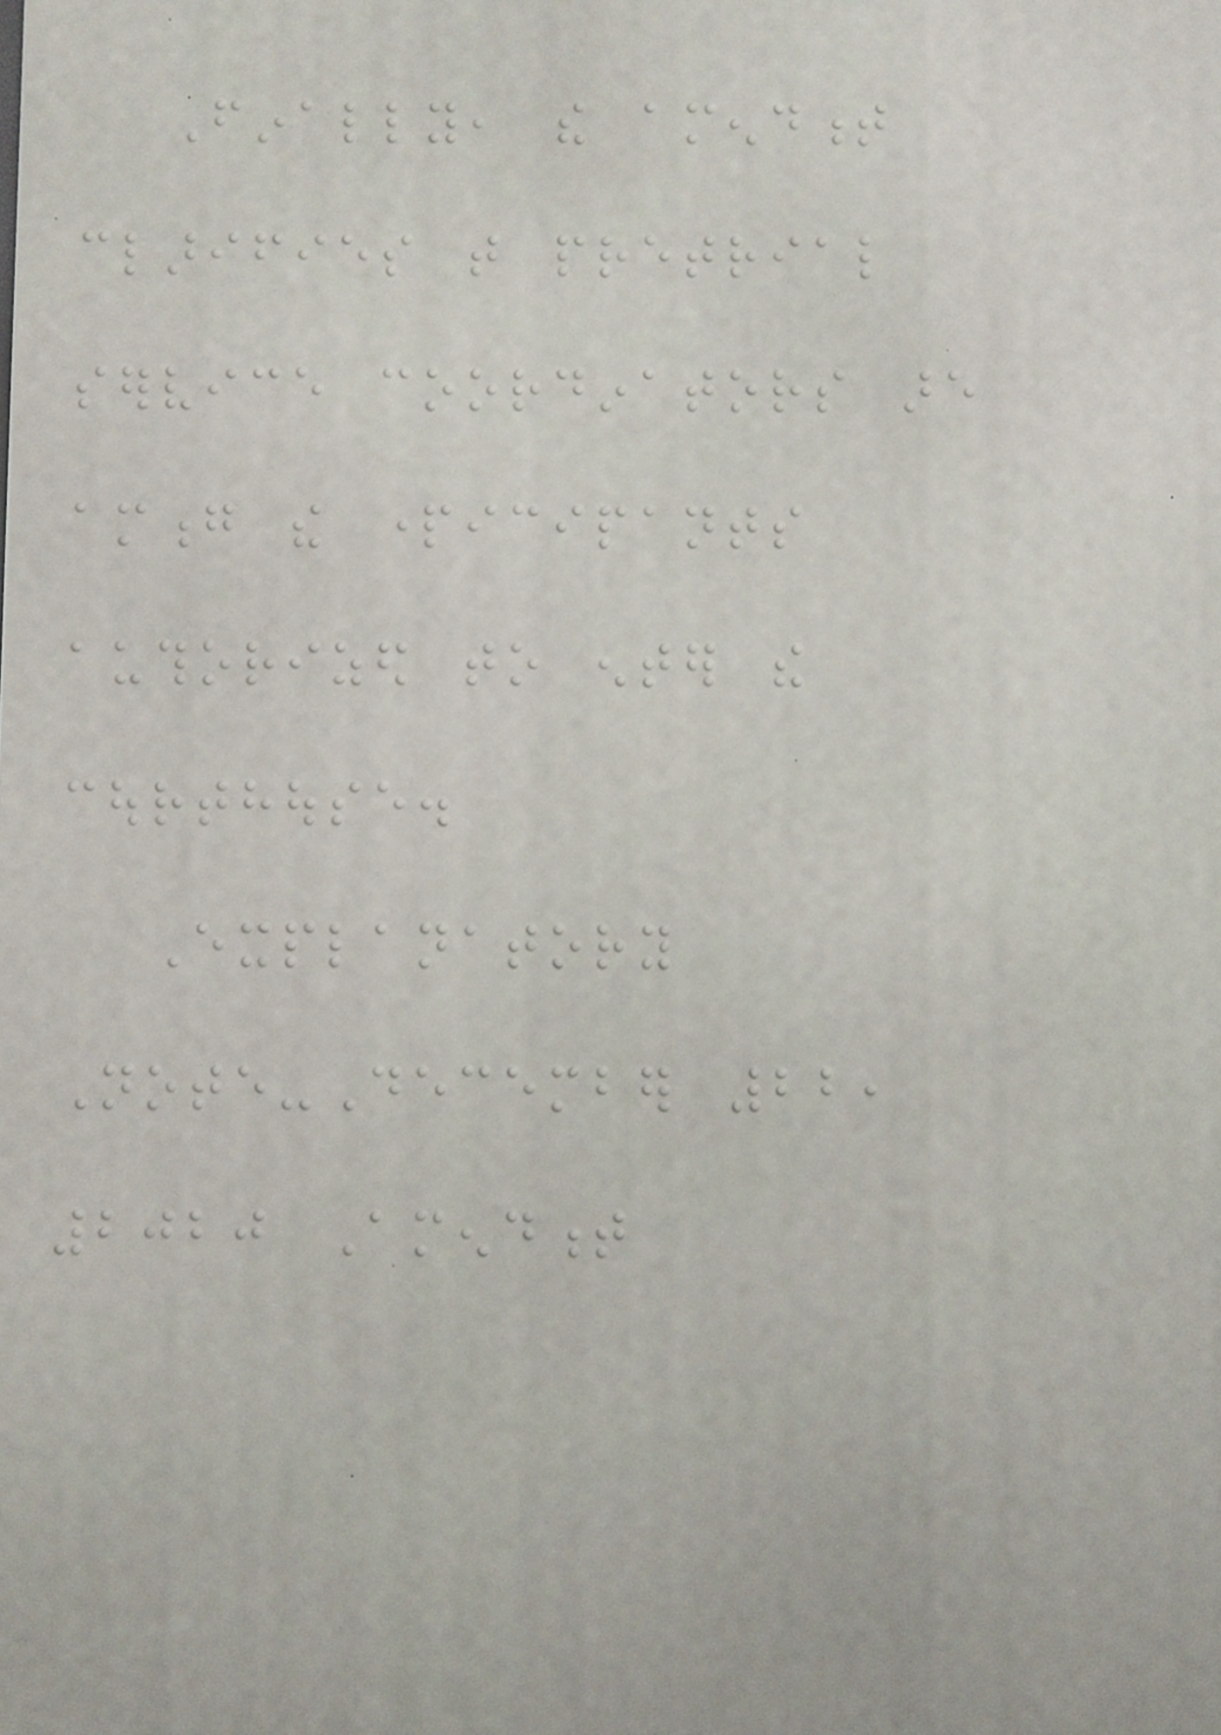Finally, the amendment
clarifies that pretrial
service coordinators are
among the participants
authorized to enter the
courthouse.
Explanatory
Note-December 22,
2020 Amendment
